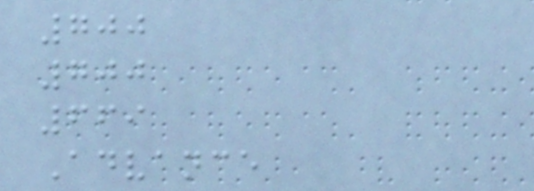700
700
669
Advance
